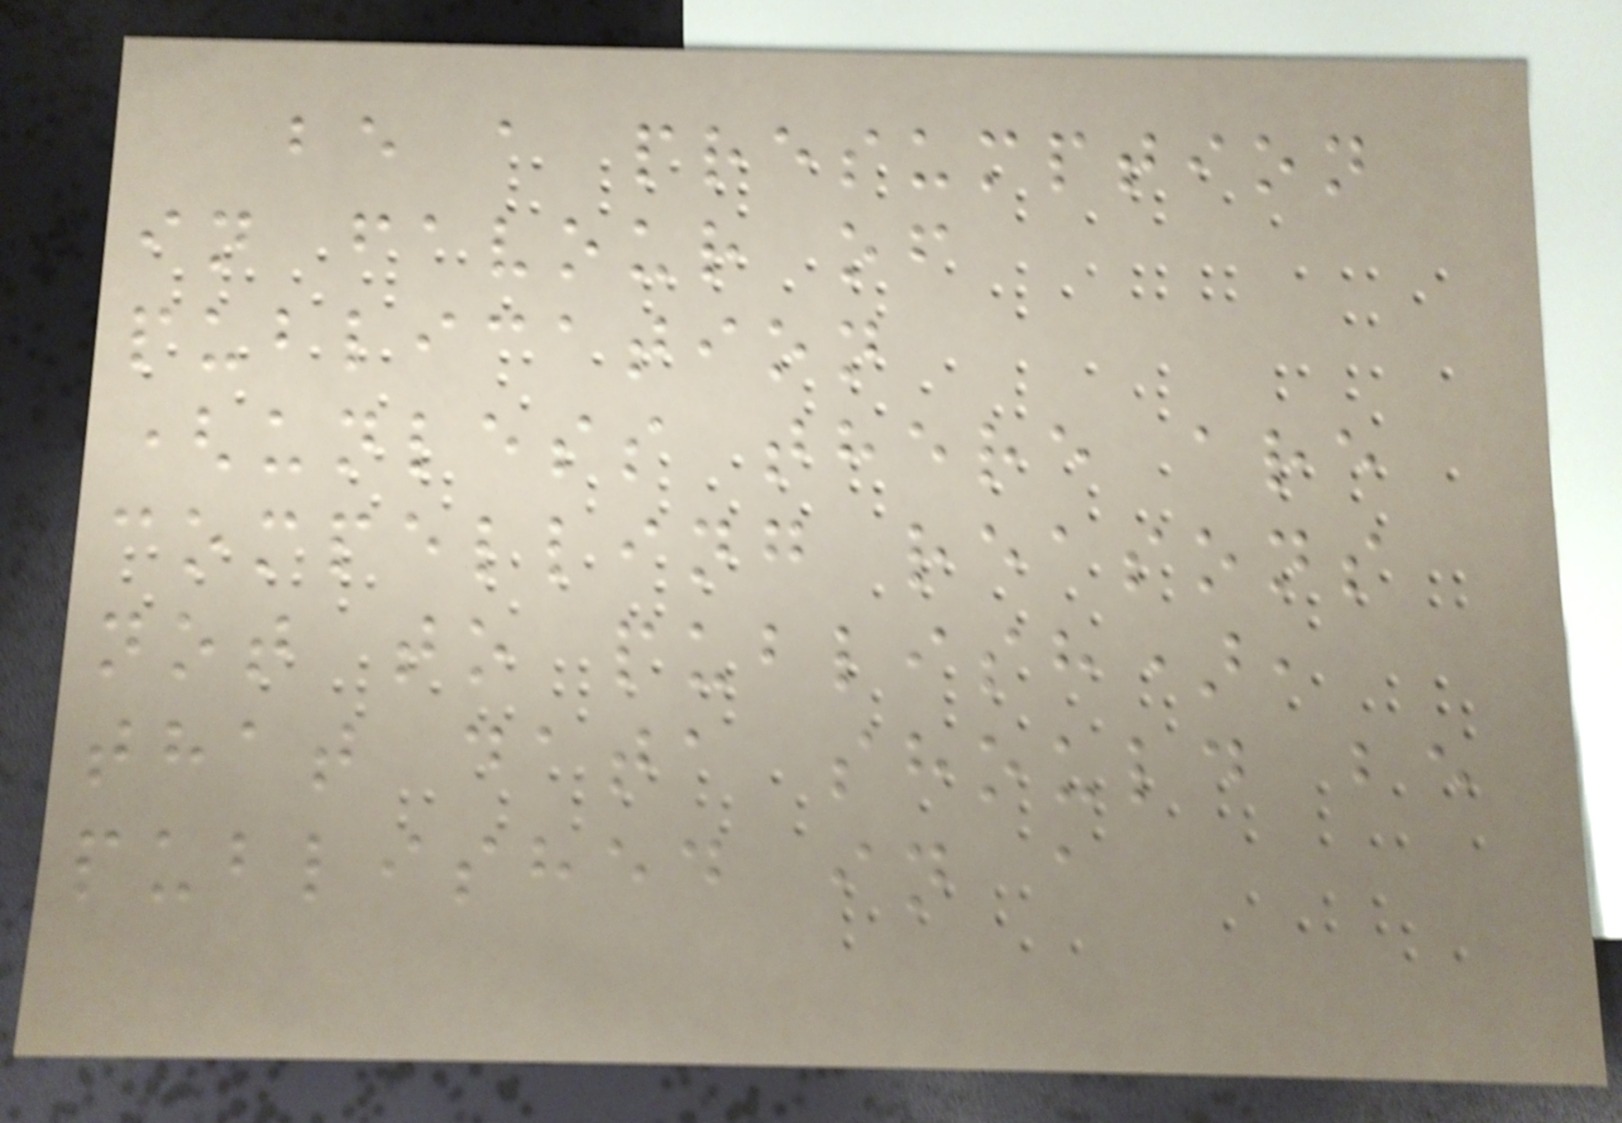be a presumption
in favour of
publication
(unless there are
compelling reasons
not to publish),
that data should be
published in a
